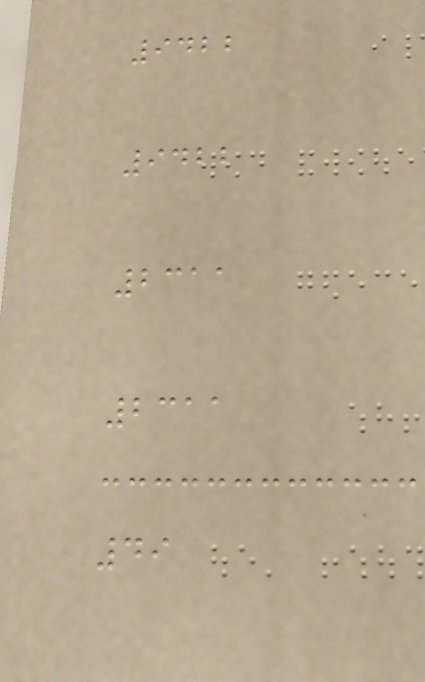9422
9422
2311
2311
49
